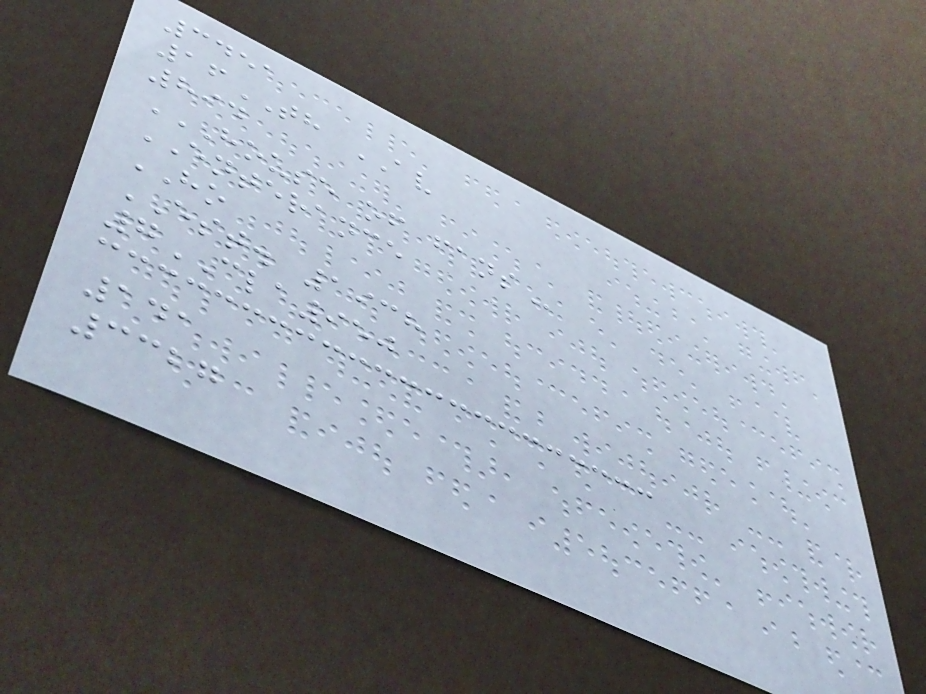3451
16TH AV
894
HOUSE OF FANS
ENTERANCE
HO
EST. 1938
7CLA950
141
3327
